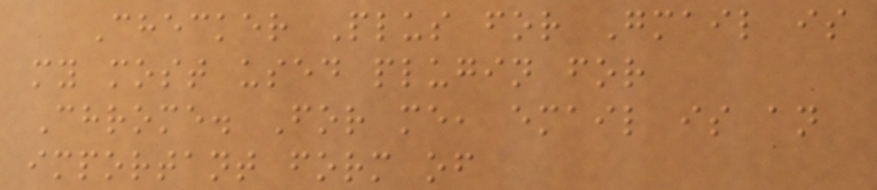Checker Plus for Gmail is
my most used plugin for
Chrome. For me, email is an
important form of
